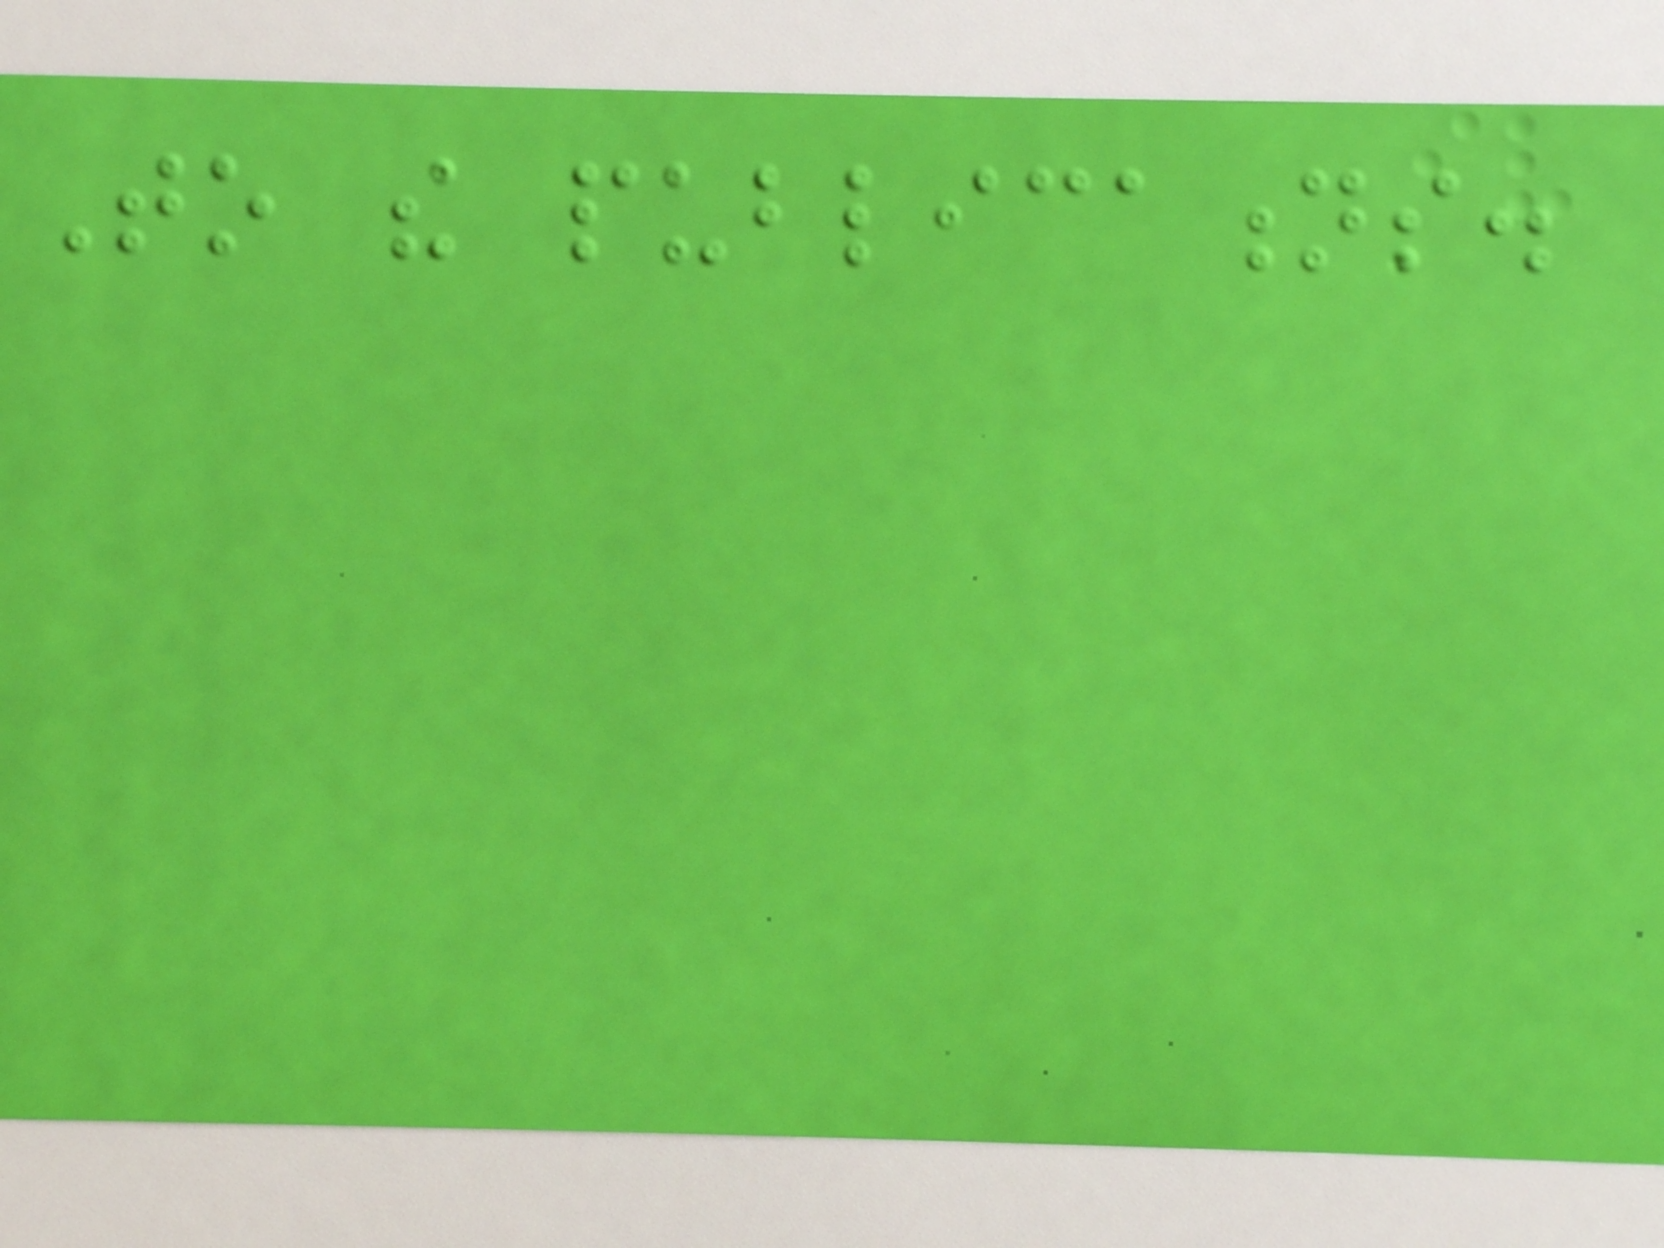To the publications.
